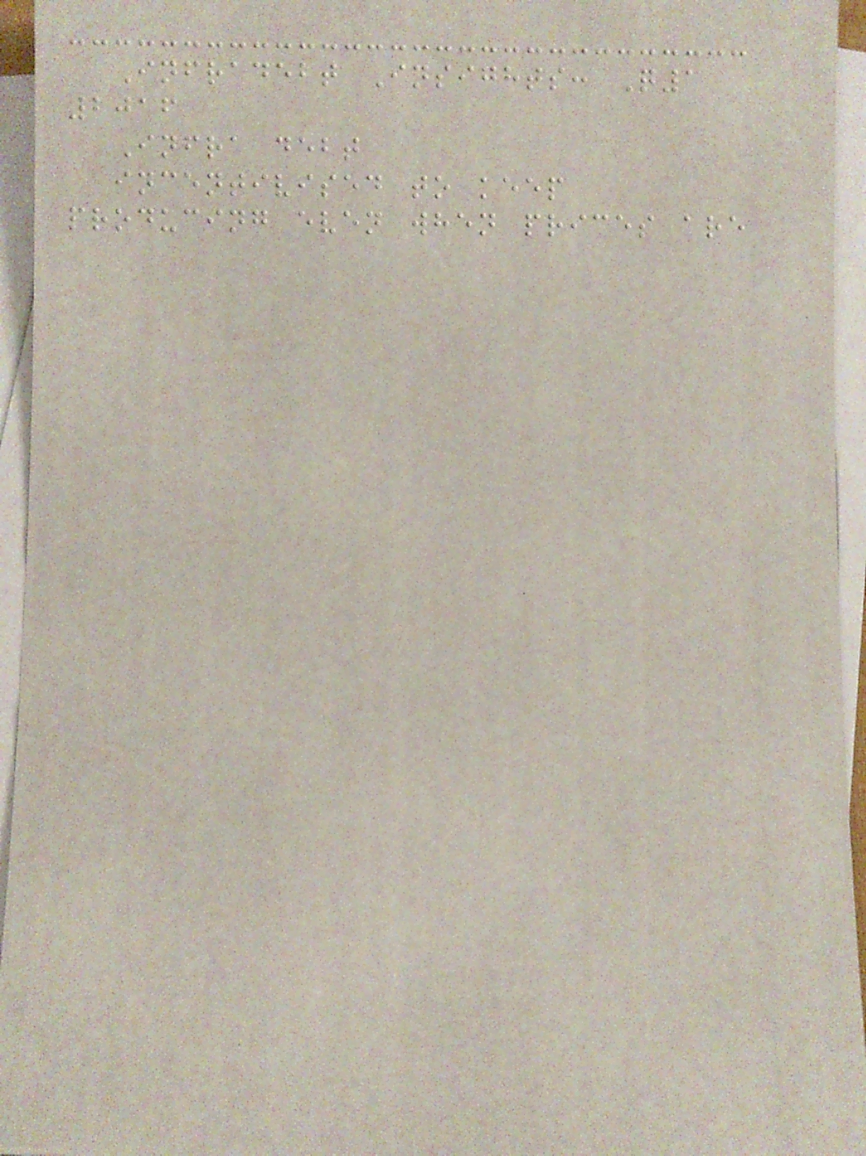Infradebt Insights: Q1
2016
Infra debt
incentivised to keep
producing even when prices are
